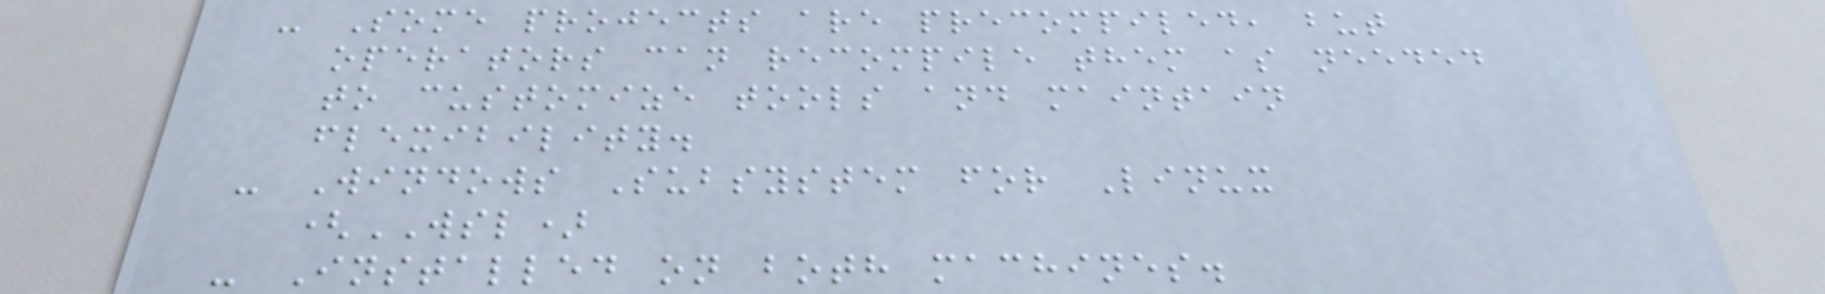- Some projects are precompiled, but
operators can recompile them as needed
to customize tools and maintain
flexibility.
- Windows Subsystem for Linux
(WSL)
- Installed on both machines.
